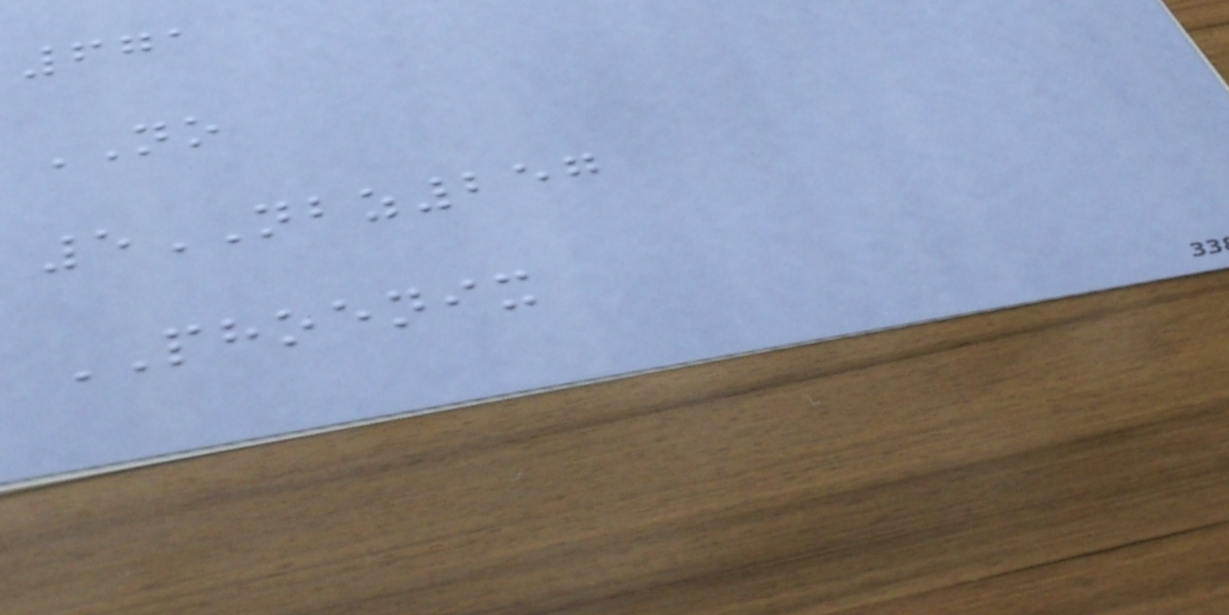671
NO
5NBZ257
PHOENIX
